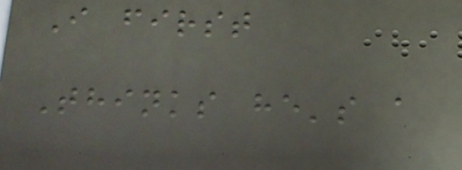I first
Thinks he's a
